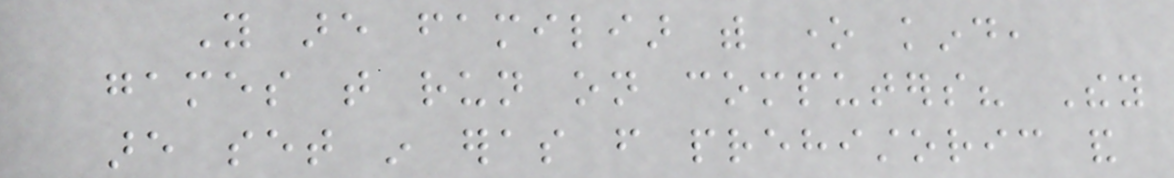You are familiar with one kind,
games that run on computers? They
are set in eras from prehistoric and
